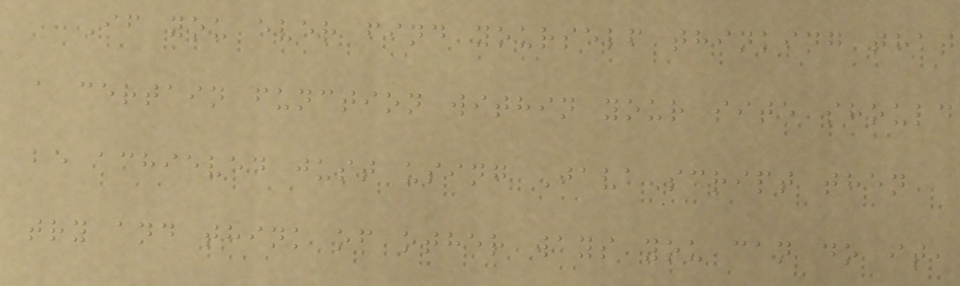If you ever find yourself thinking that
a certain function within your site should
be achieved just using JavaScript then
try and think of other ways you can do it,
